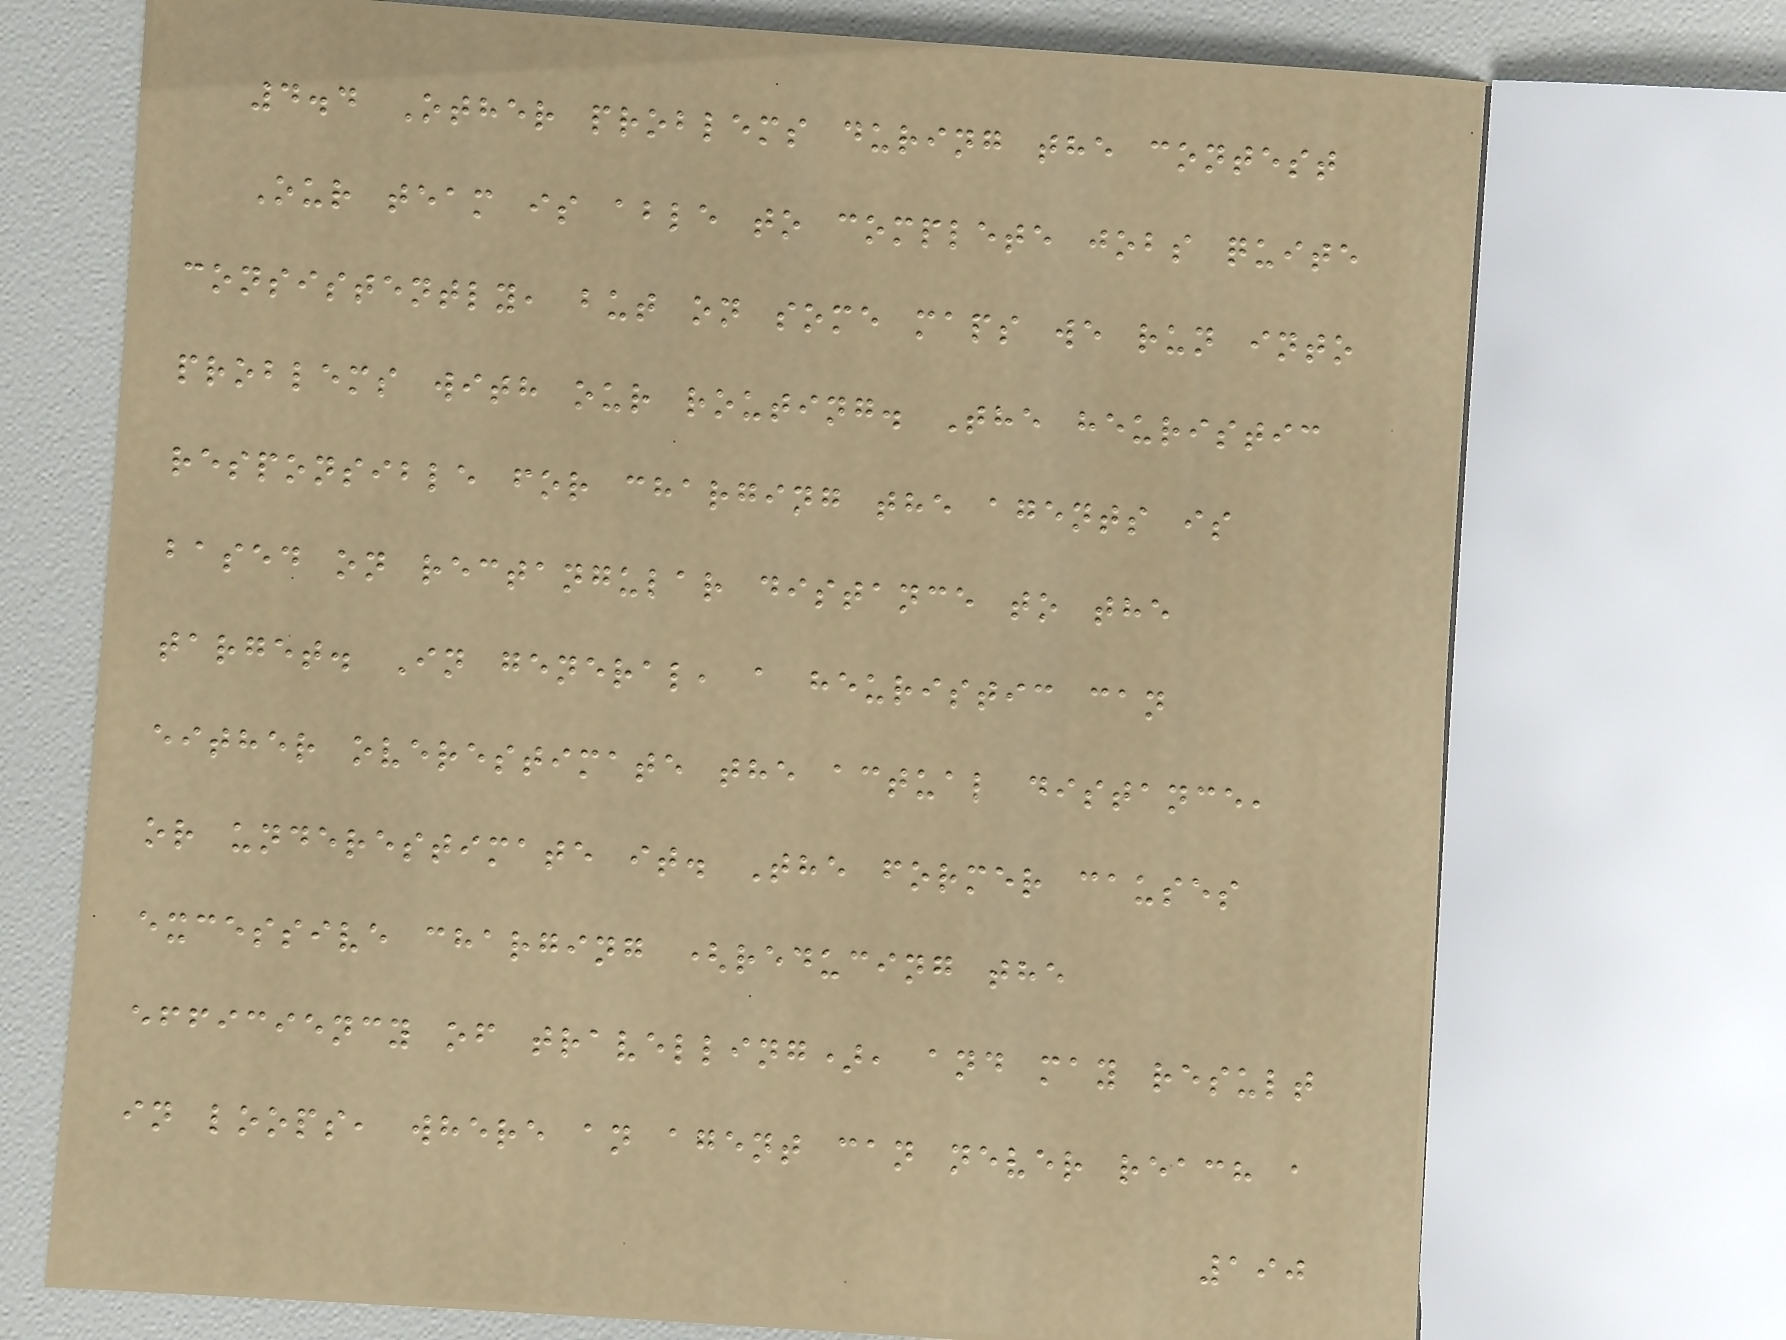4.4 Other problems during the contest
Our team is able to complete jobs quite
consistently, but on some maps we run into
problems with our routing. The heuristic
responsible for charging the agents is
based on rectangular distance to the
target. In general, a heuristic can
either overestimate the actual distance,
or underestimate it. The former causes
excessive charging (reducing the
efficiency of travelling), and may result
in loops, where an agent can never reach a
190
